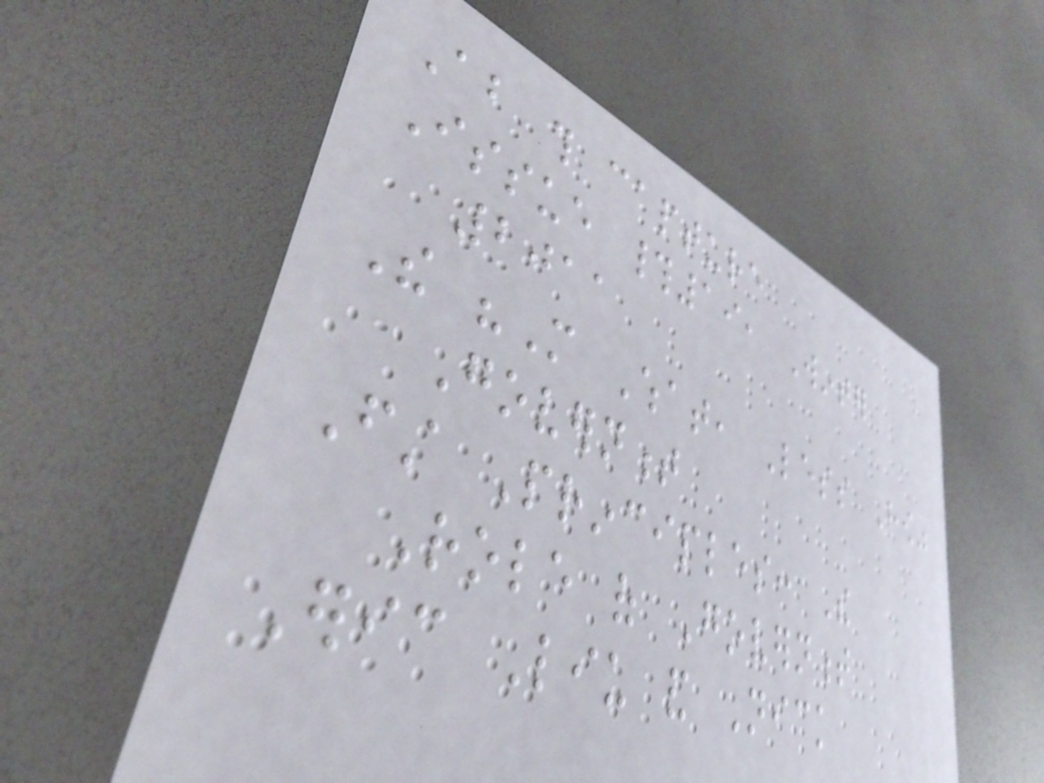About this capture
Issue #19, Winter
2011
The "More What, Less How"
Government
First Principles: The
Role of Government
Eric Liu and Nick
